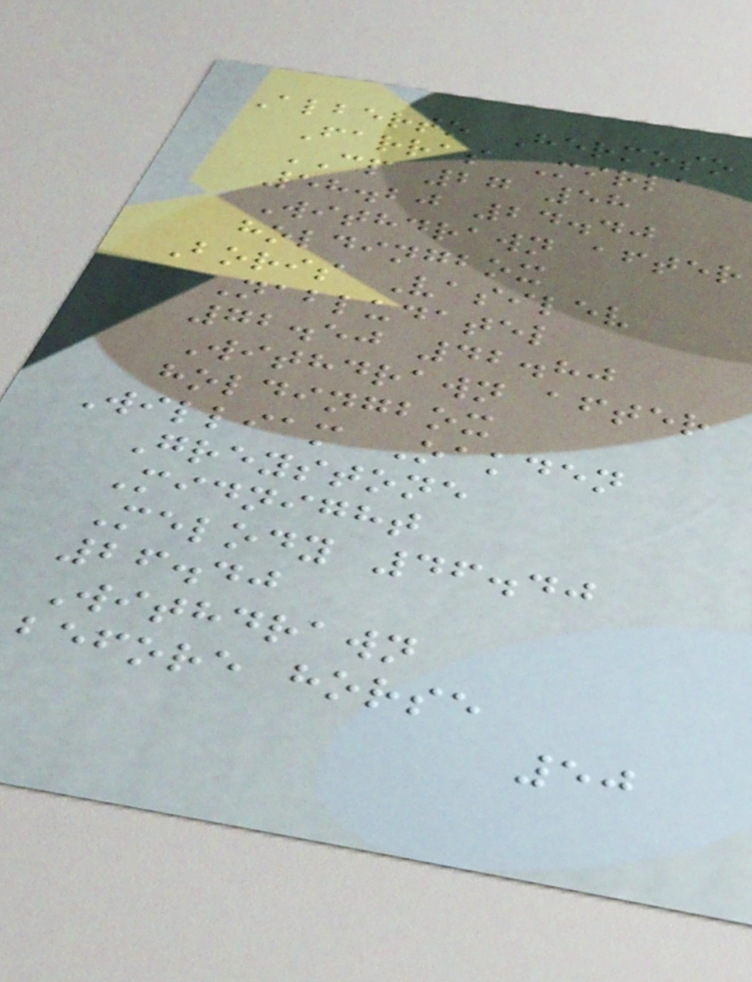Alberto Hermoso
Farras Mirla
CP 27 58
58.20 24.40
Withdrawn after
holdingbox
Boris Vasilev
Nabludatel
72.50 42.80
Withdrawn after
holdingbox
William Oakden
Greystone
Midnight
Melody 46.40
26.40
Withdrawn
before horse
50
